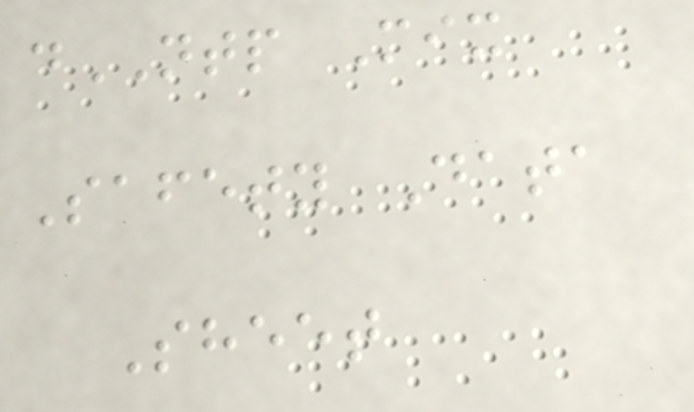dNTP Mix
Safety Data
Sheet
